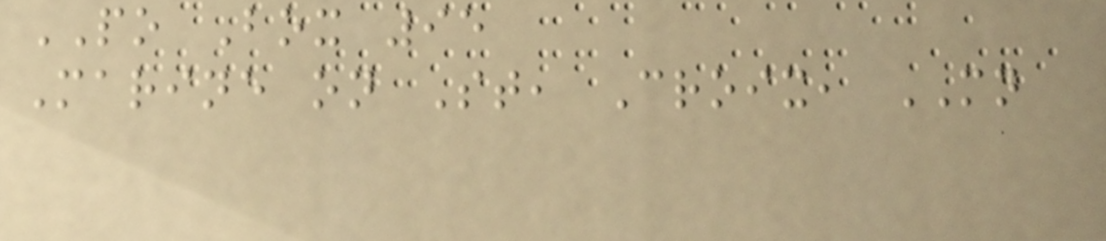PO Box 95
Marine on St, Croix, MN
